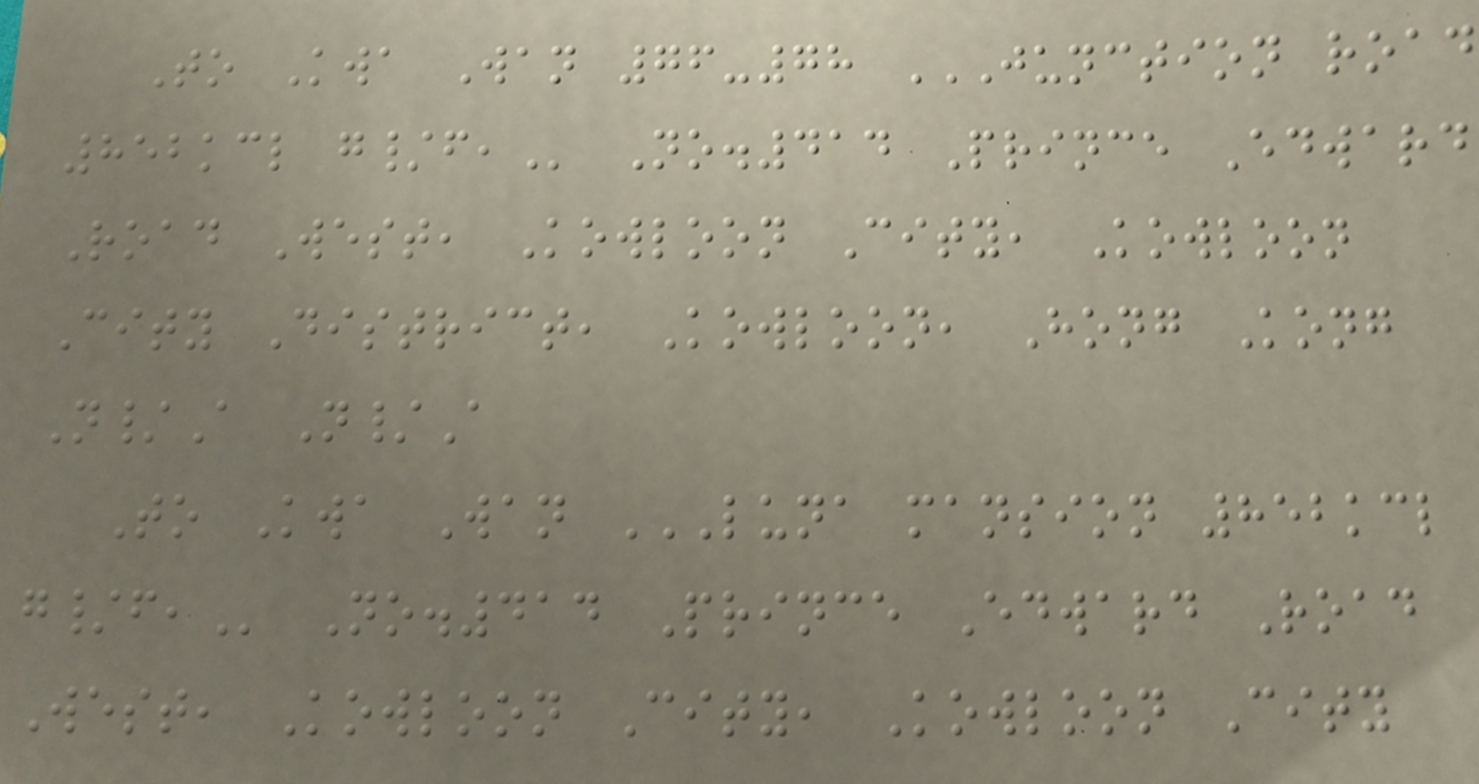To Kwa Wan 76-78 JUNCTION ROAD
852KCL G/F, No.414 Prince Edward
Road West, Kowloon City, Kowloon
City District, Kowloon, Hong Kong
N/A N/A
To Kwa Wan LUNA MANSION 852KCL
G/F, No.414 Prince Edward Road
West, Kowloon City, Kowloon City
